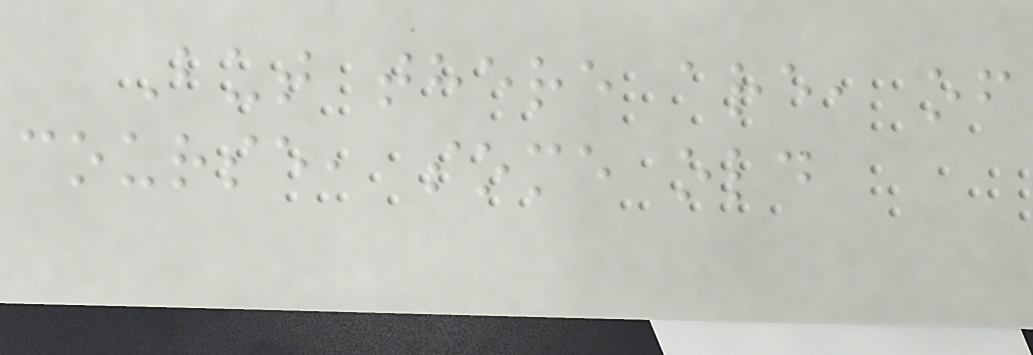But there are, of
course, some old
